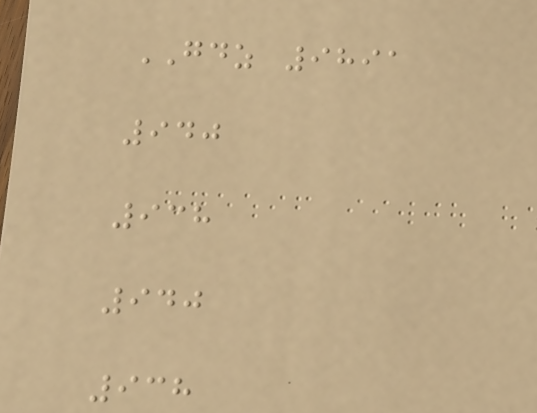GDZ 9891
940
938
940
938
